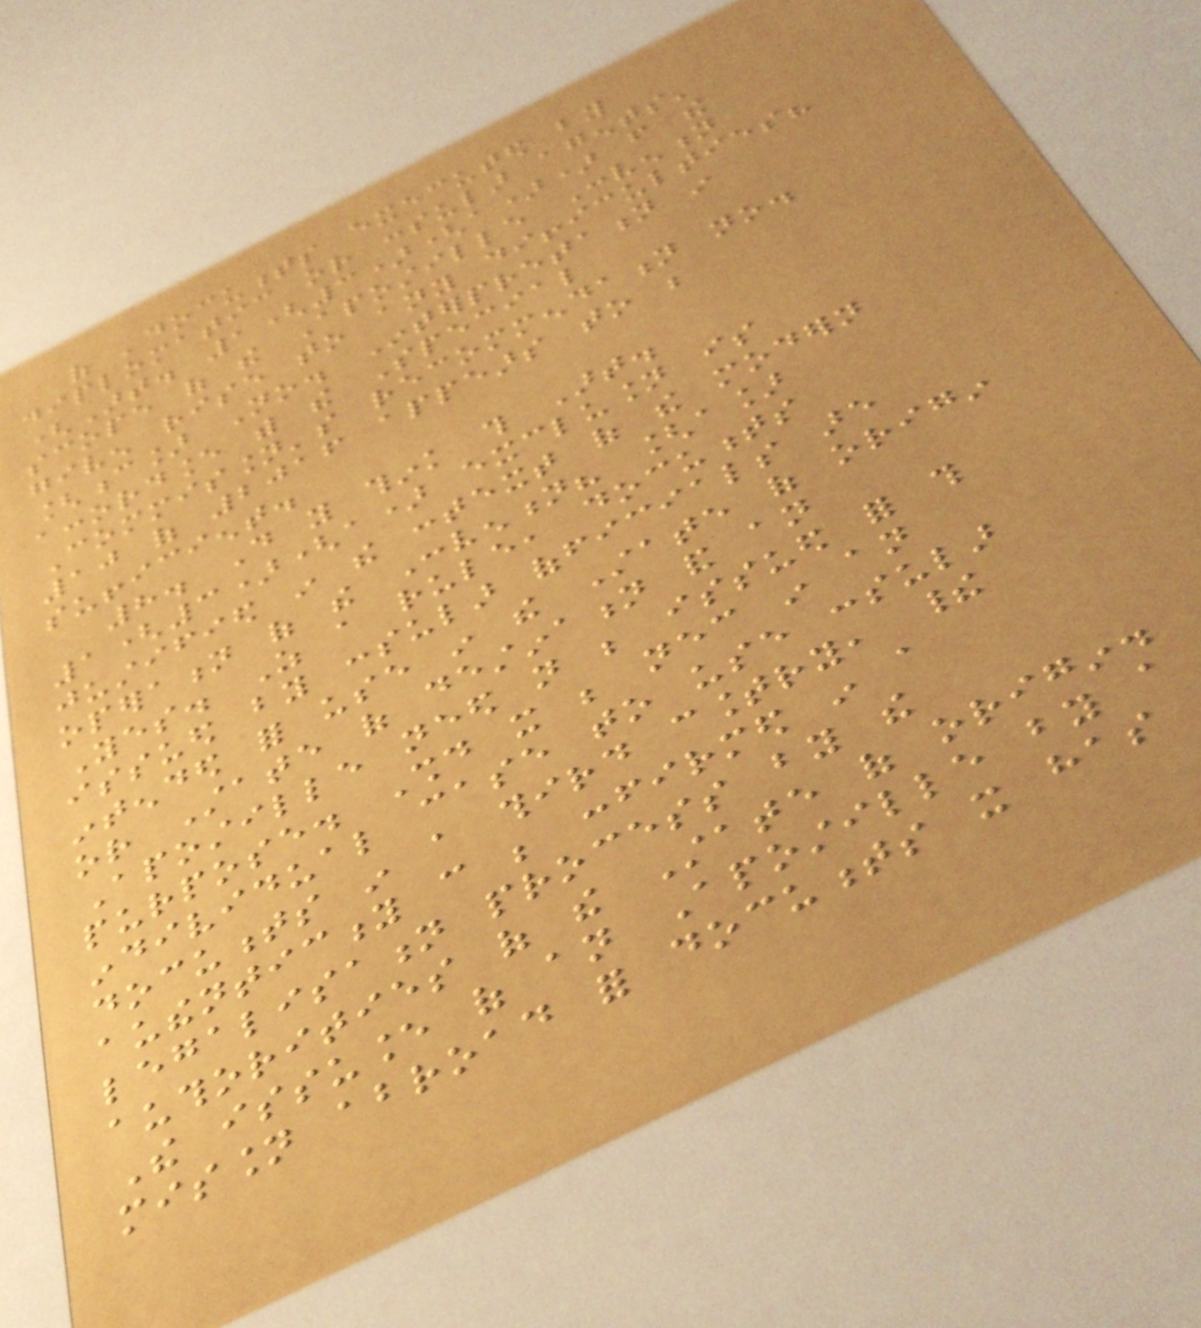of 'documents executed by
diplomatic or consular agents'
(Art. 1(3)(a)) from the
scope of the Apostille Convention
given rise to any difficulties?
[c] No. Interpretation in
accordance with the Special
Commission's recommendation no.
10 of 2016 appears to be
sufficient.
8. Do you think this Art.
1(3)(a) exclusion is
justified in the context of the modern
operation of the Convention? [a]
Yes. As a rule, documents
issued by consular officials are
intended for use in the State of origin
or State of destination and an
Apostille need not be issued for this
purpose. Should it be necessary in an
individual case to use consular
documents in a third country, their
authenticity can be confirmed in a
legalisation process by the
authorities of the State of origin.
The issuance of an Apostille by a
mission abroad for documents it has
